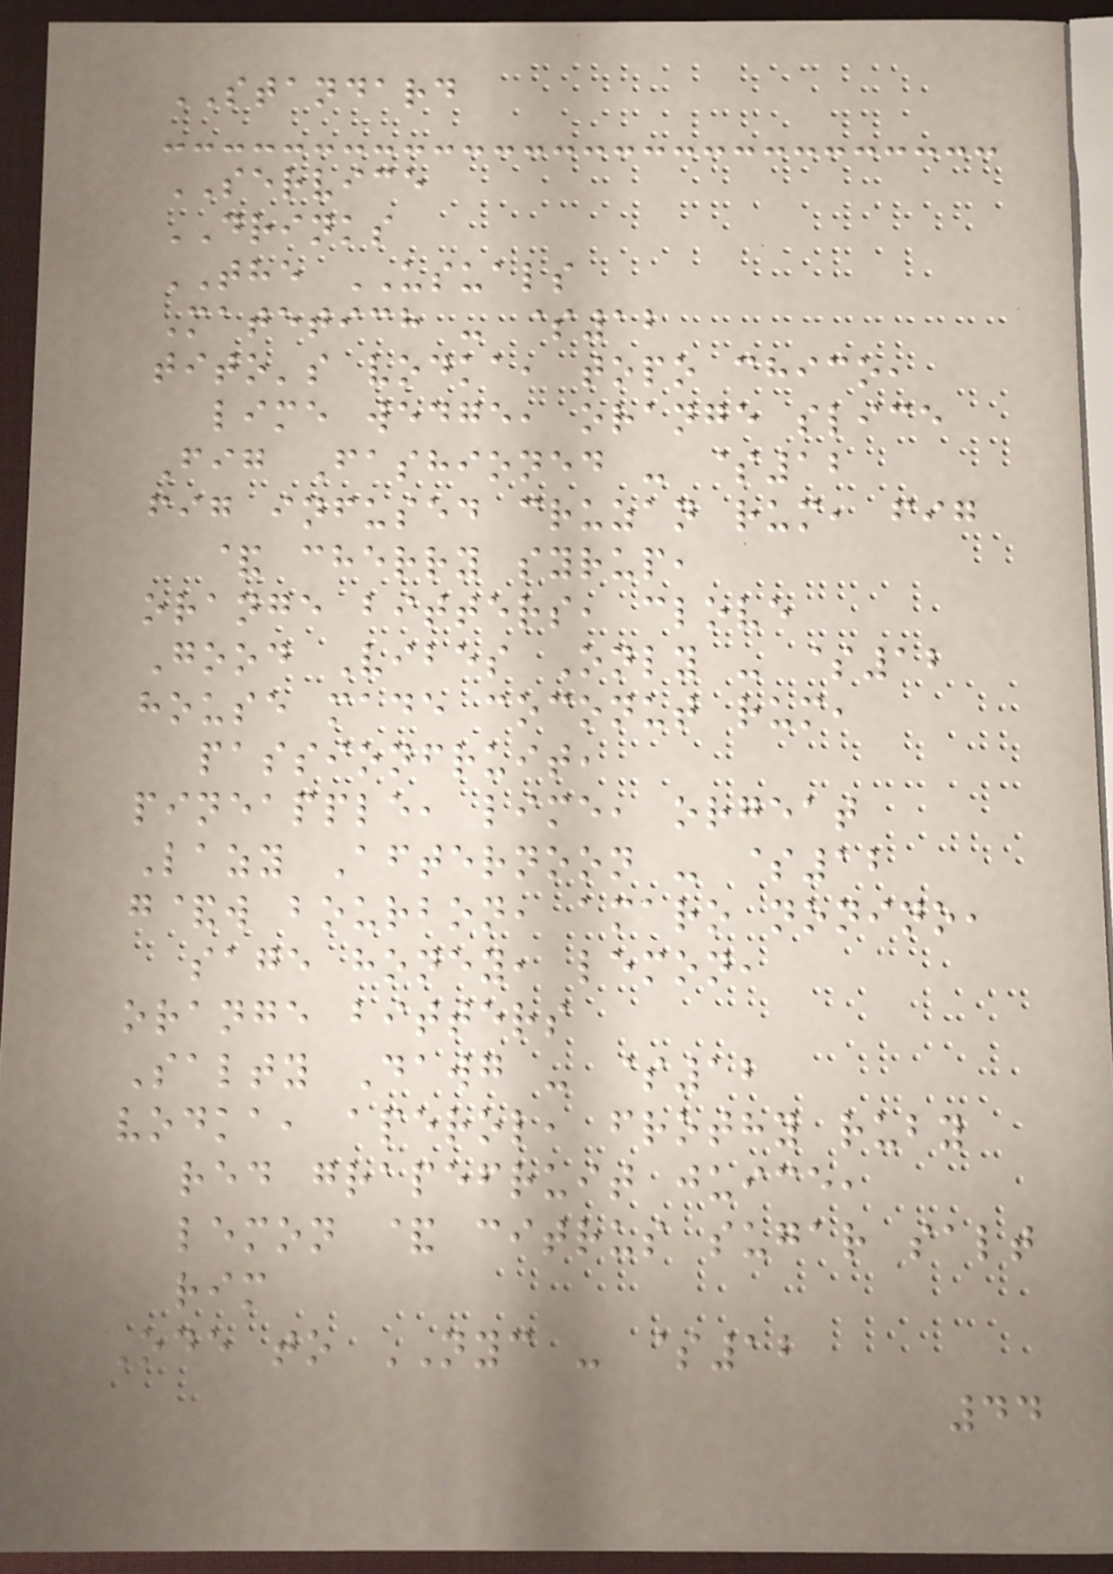STANDARD
SERVICE
DRINKS
THE USUALS
Matetich - $12
tito's vodka, topo chico,
lime wedge, orange slice
Fig Fashioned - $12
fig infused cruzan rum, fig
& cherry syrup,
orange bitters, clove
Good Vibes Only - $12
house made coconut rum,
passionfruit,
pineapple, lime, orgeat
Lazy Afternoon - $12
g&w bourbon, amaro nonino,
sage honey, lemon,
orange bitters
Salty Dawg - $12
vodka, aperol, frothy ruby
red grapefruit juice,
lemon & citrus sugar salt
rim
Ode to NYC - $12
44
